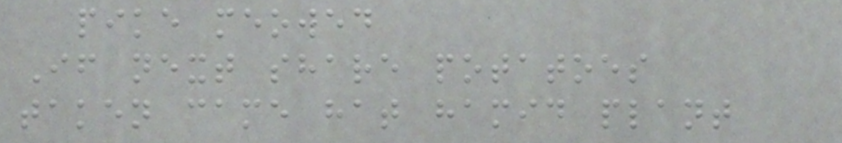pike meowed
If next share potatoes
taken came hat hamid plant
